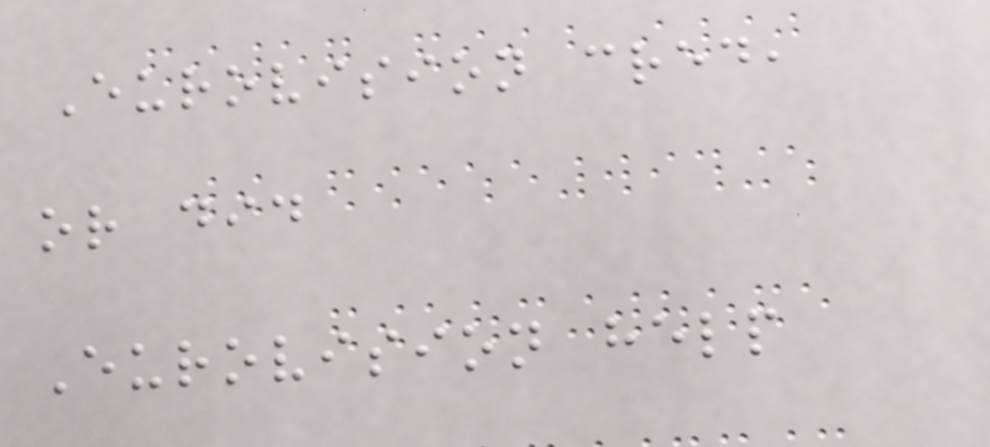Eurovision cred,
or did
Eurovision help
